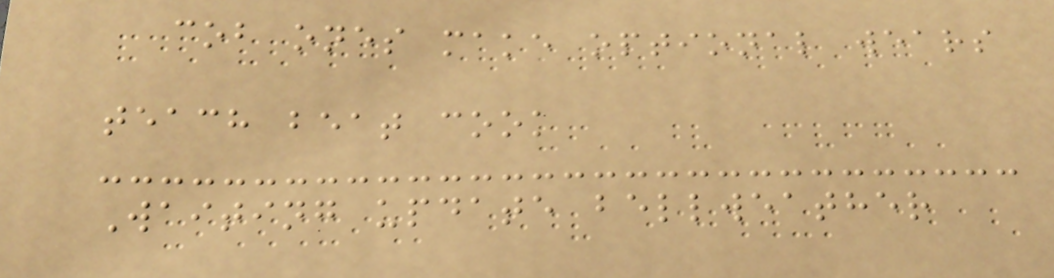cob ones make optional wears
teach beat cook
Waiting update bellweather
